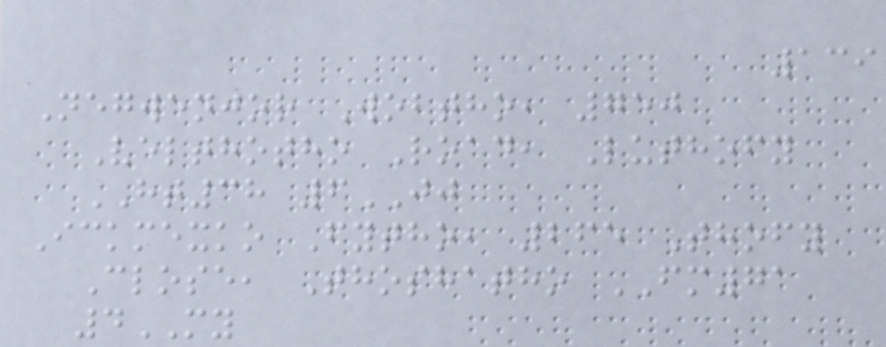139
Negwenjor Wobtho, 750
Velthotho Road, Luthofy
HT38 6JJ
Ickmexko Fytho, 265 Thofy
Close, Thoshatho FM71
4MY
